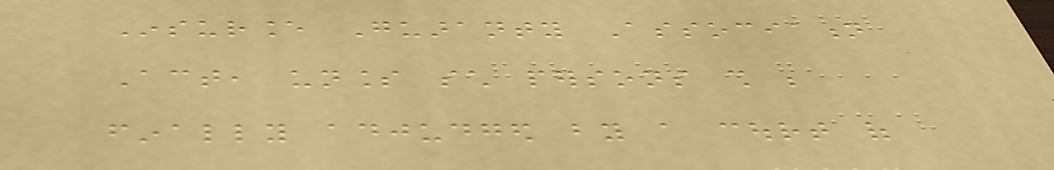Insurance Guaranty Association
Act, unless such persons shall be
finally adjudged by a court of
